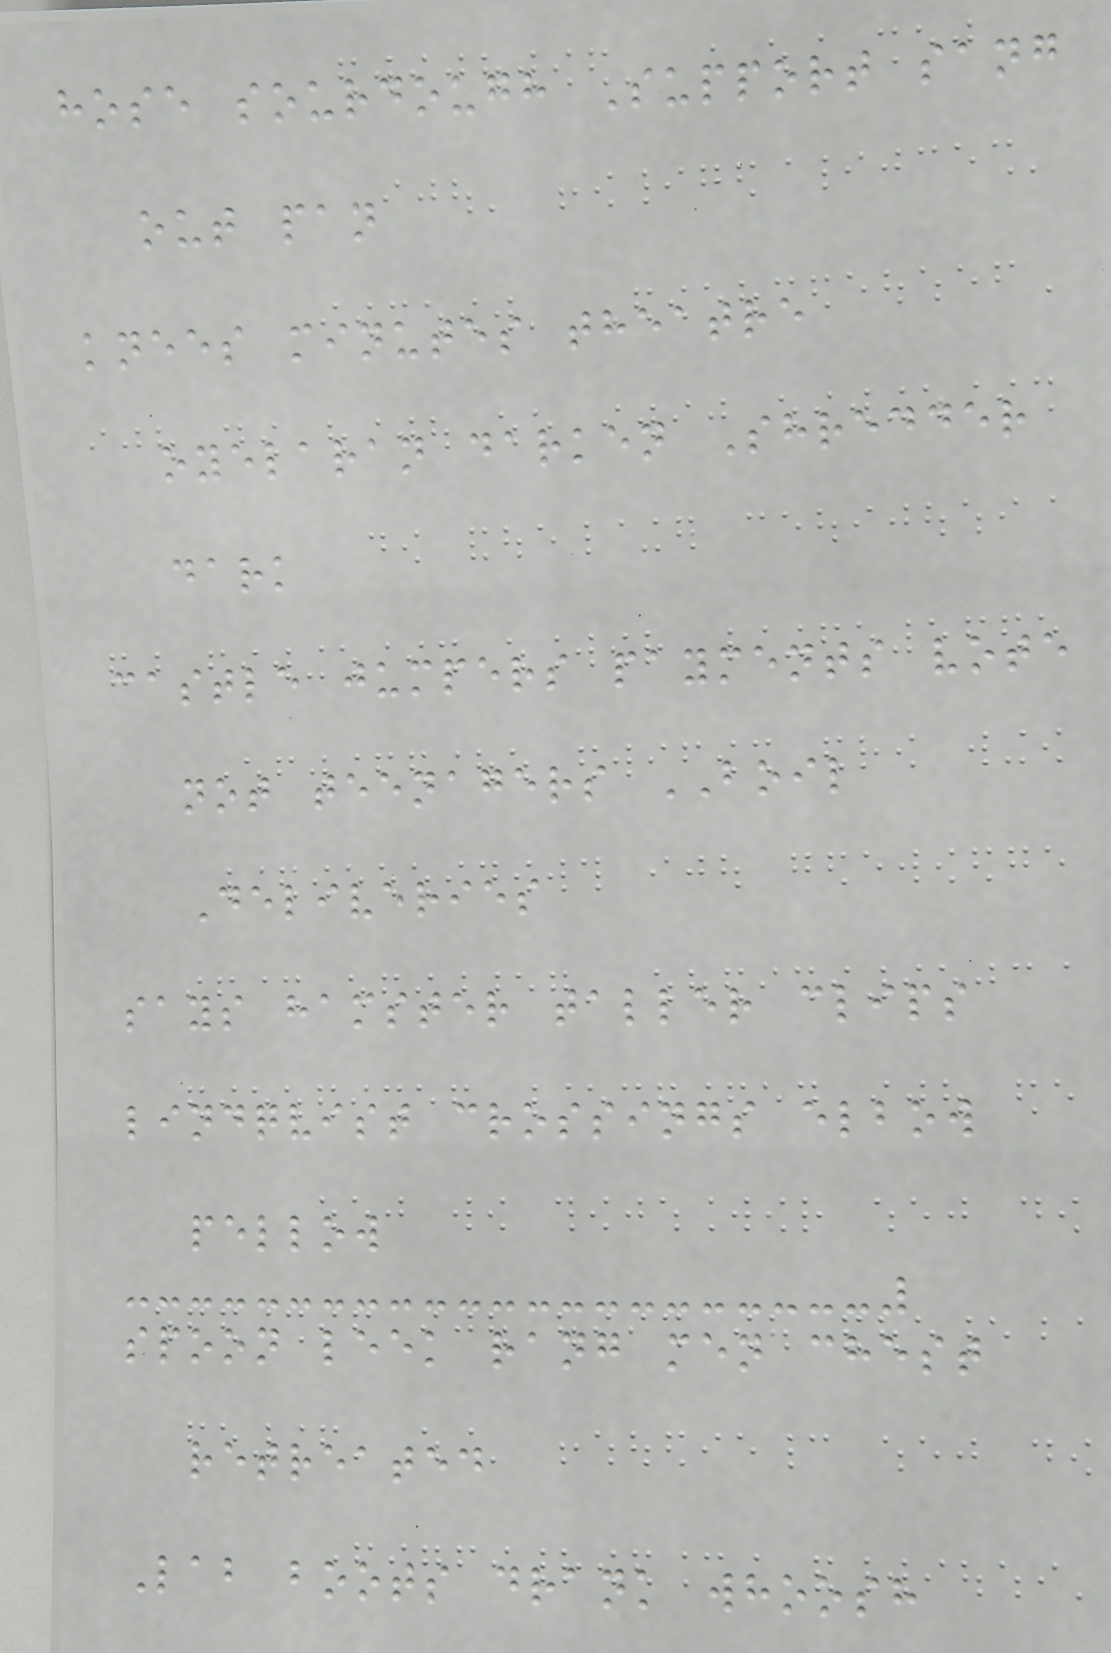hose sourdough Support sang
out pan
knees minutes theatre
oyelaran darken Shredder
dark
castle jumpers payments vote
not teenagers BOIL
Deliveries
says hamster taller clips
lindqvist crossings elbow
pellow
spoon leek rang men chest
retreated
Lab boots drank whoosh
